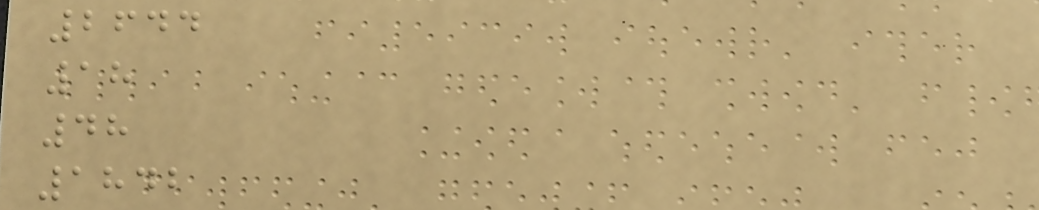2644
18
48
1842
